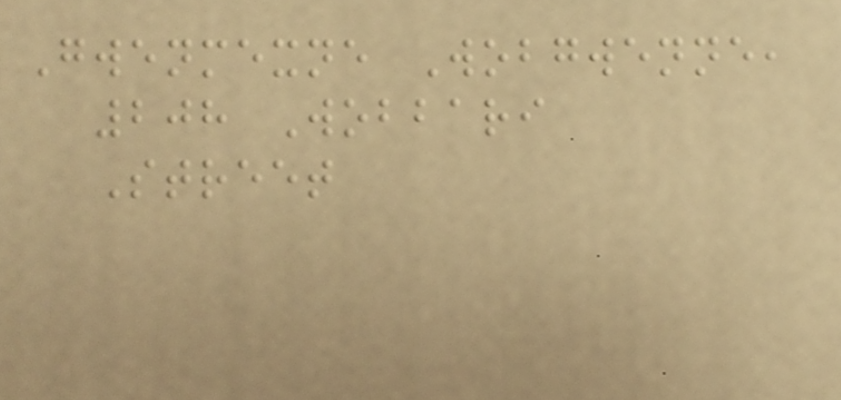Gwenmexne Wobgwenne,
208 Wobbari
Street
